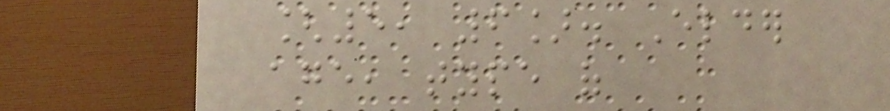[5, 6]. Elder
age, type of
